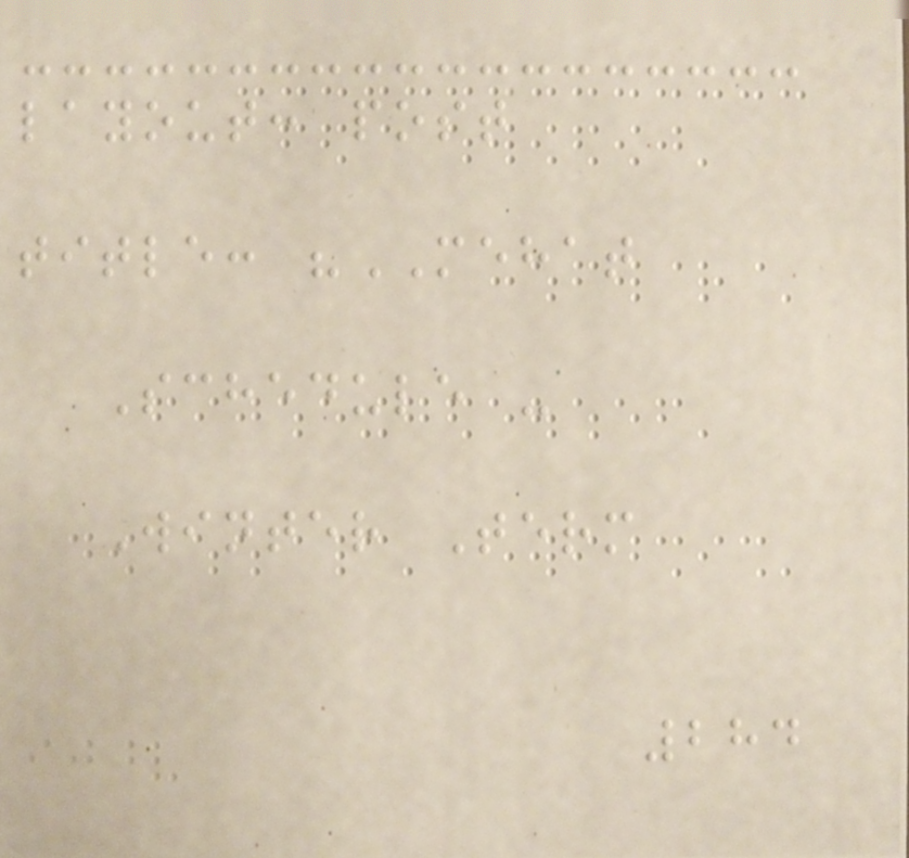layout: post
title: "MEHAT
Schedule -
Winter Term
284
